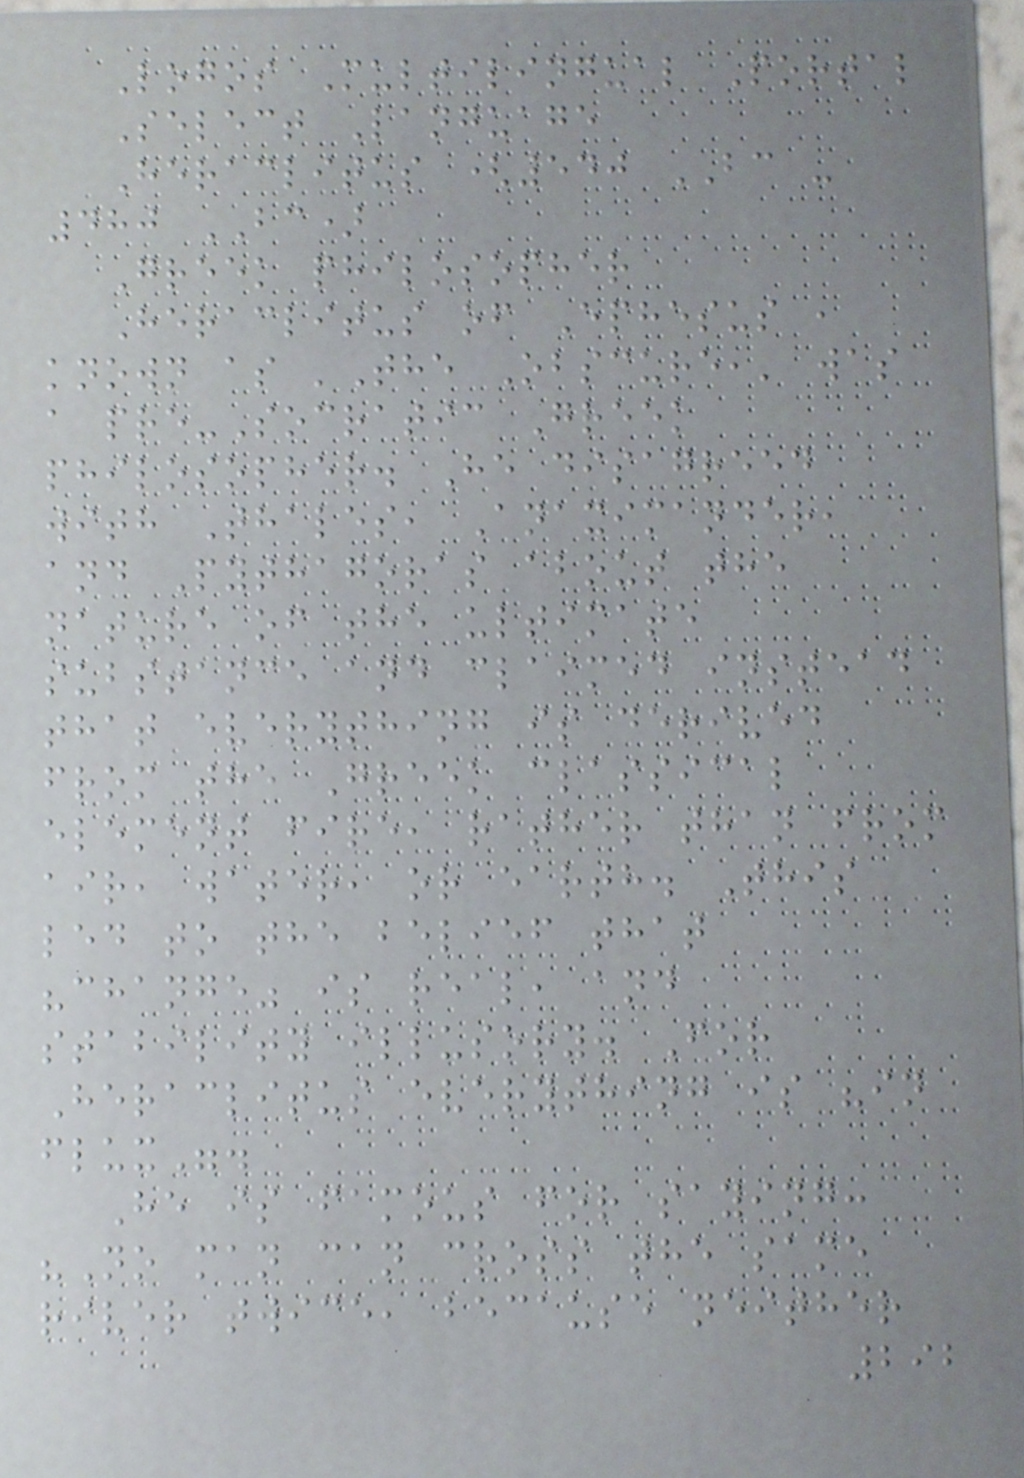Logos Multilingual Portal
Select Language
Heraclitus (540 BC -
480 BC)
Greek philosopher
Heraclitus of Ephesus ,
known as 'The Obscure,' was
a pre-Socratic Greek
philosopher. He disagreed
with Thales, Anaximander,
and Pythagoras about the
nature of the ultimate
substance and claimed instead
that everything is derived
from the Greek classical
element fire, rather than from
air, water, or earth. This
led to the belief that
"change" is real, and
stability illusory. For
Heraclitus everything is "in
flux".
He is famous for saying:
"No man can cross the same
river twice, because neither
292
